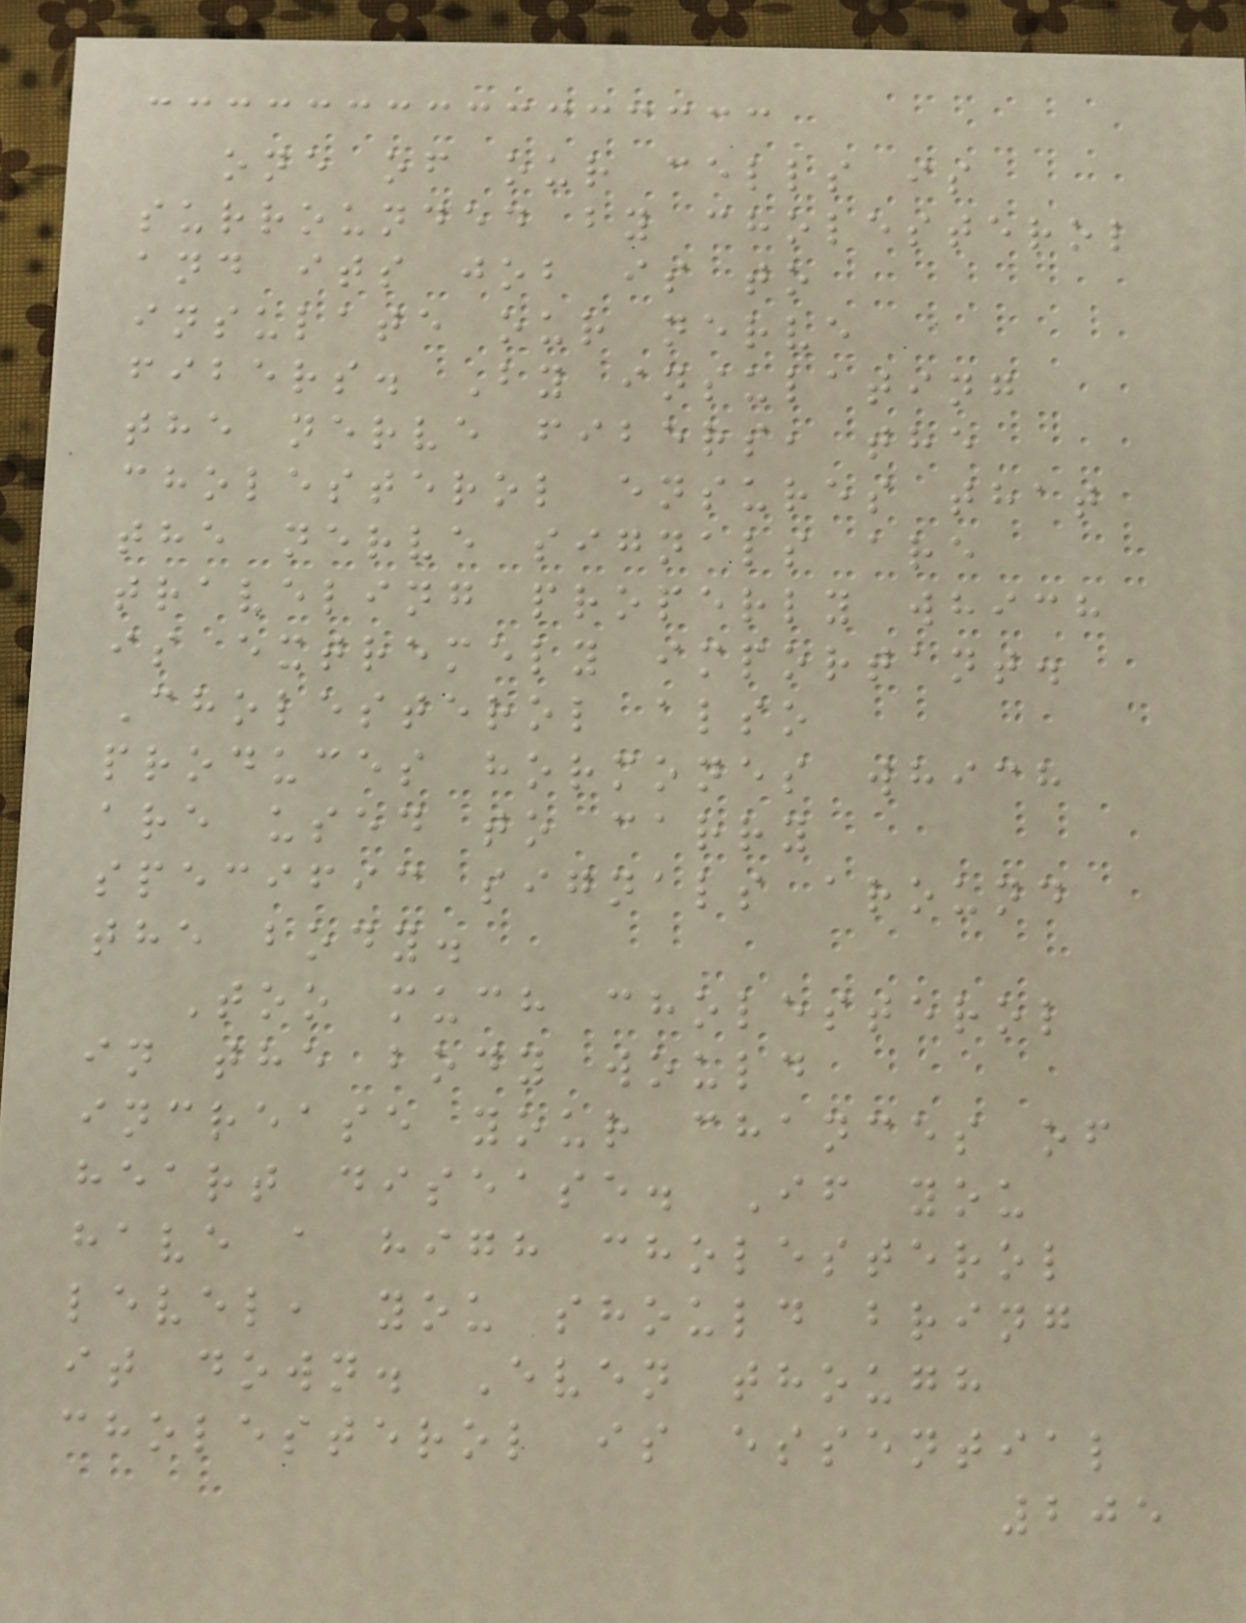one of our cells is
surrounded by cholesterol
and its job is to
insulate our nerve
fibers. By insulating
the nerve fibers, the
cholesterol ensures that
the nerve signals are
traveling properly which
is extremely important.
Cholesterol also
produces hormones which
are used to carry
specific signals around
the body.
Too much cholesterol
in the body would
increase your chances of
heart disease. If you
have a high cholesterol
level, you should bring
it down. Even though
cholesterol is essential
205
